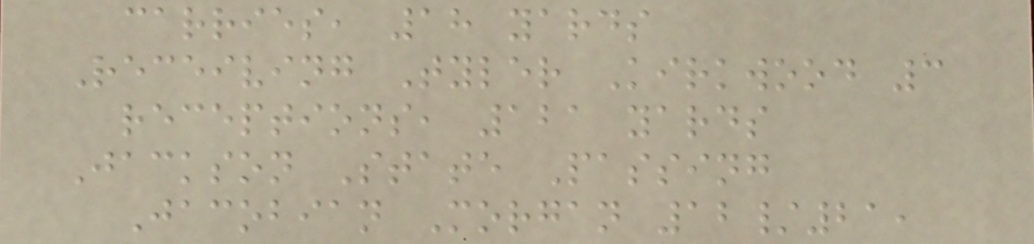carries, 18 yards
Receiving Tyler Kirkwood 3
receptions, 121 yards
Jackson State Passing
Jacobian Morgan 12/21,
